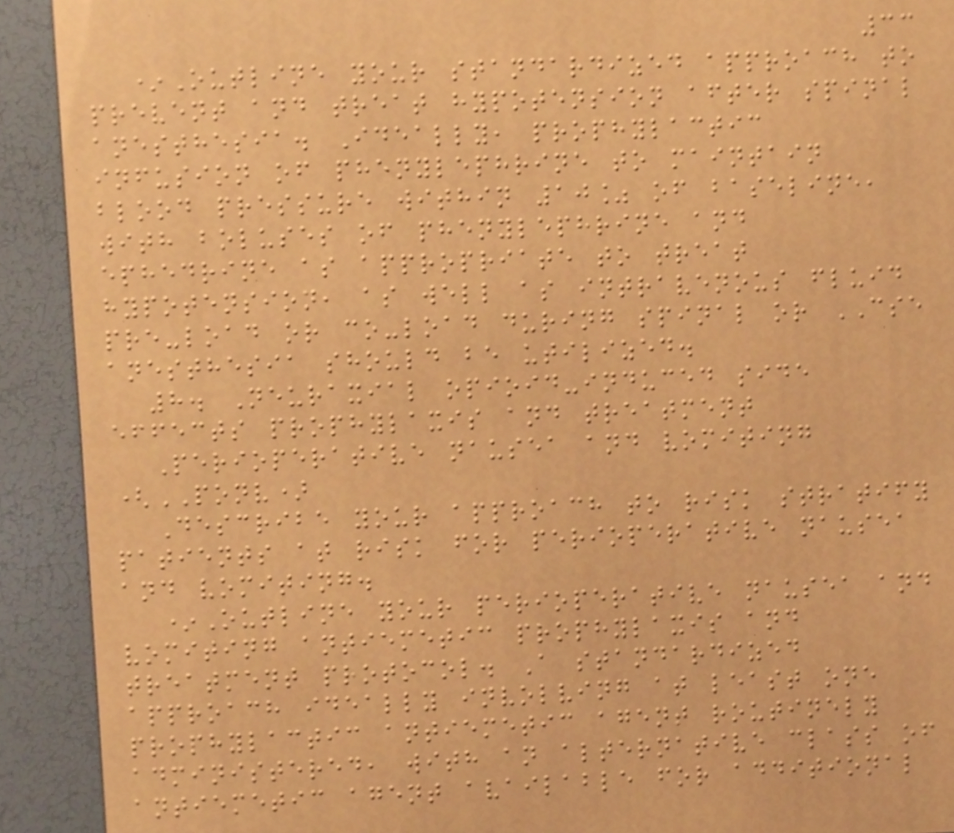33
*Outline your standardized approach to
prevent and treat hypotension after spinal
anesthesia. Ideally, prophylactic
infusion of phenylephrine to maintain
blood pressure within 10% of baseline,
with boluses of phenylephrine and
ephedrine as appropriate to treat
hypotension, as well as intravenous fluid
pre-load or co-load during spinal or CSE
anesthesia should be utilized.
8. Neuraxial opioid-induced side
effects prophylaxis and treatment
Perioperative nausea and vomiting
(PONV)
Describe your approach to risk stratify
patients at risk for perioperative nausea
and vomiting.
*Outline your perioperative nausea and
vomiting antiemetic prophylaxis and
treatment protocol. A standardized
approach ideally involving at least one
prophylactic antiemetic agent routinely
administered, with an alternative class of
antiemetic agent available for additional
